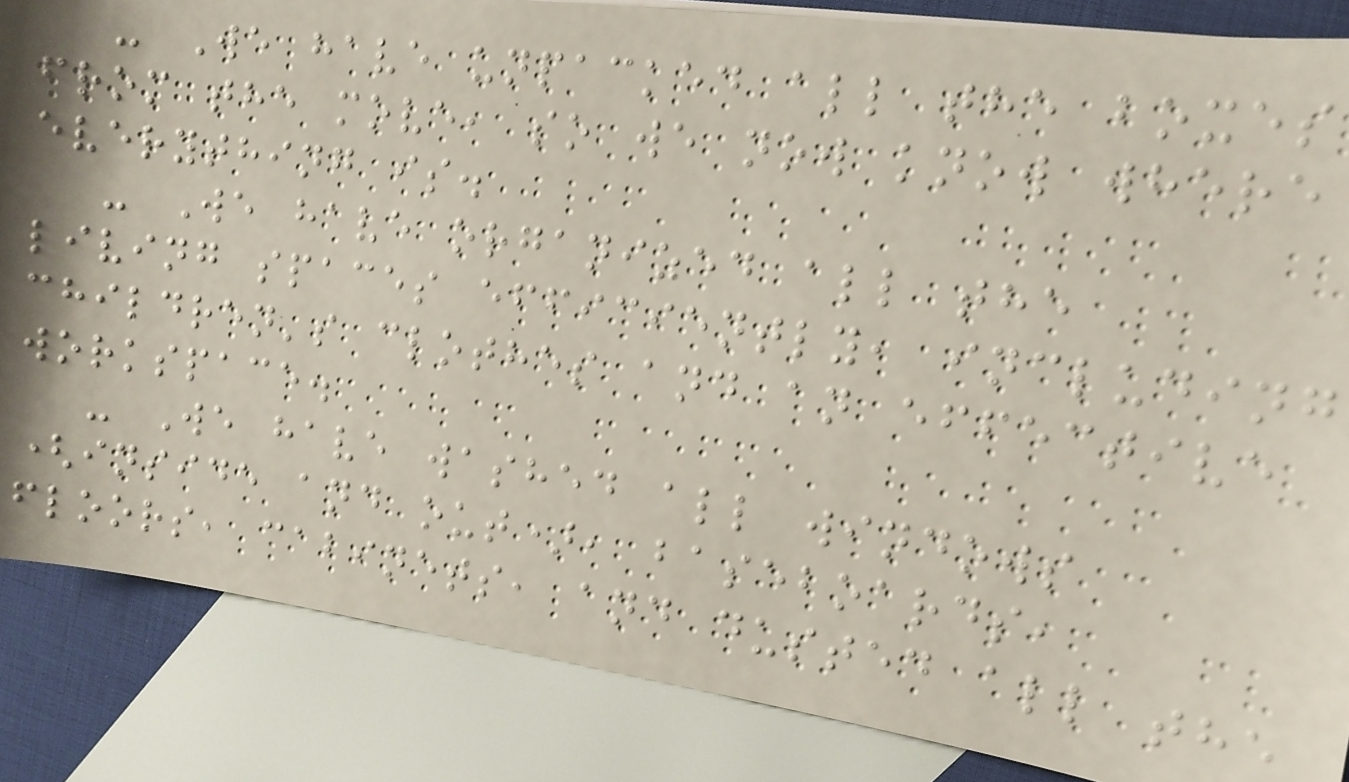- We have unpacked all the boxes
from the move, so we now know where
everything is.
- We have organized all the
living spaces efficiently, including
children's clothes and an effective
workspace.
- We have washed all windows
(inside and out), baseboards,
floors, cabinets, and dusted all the
